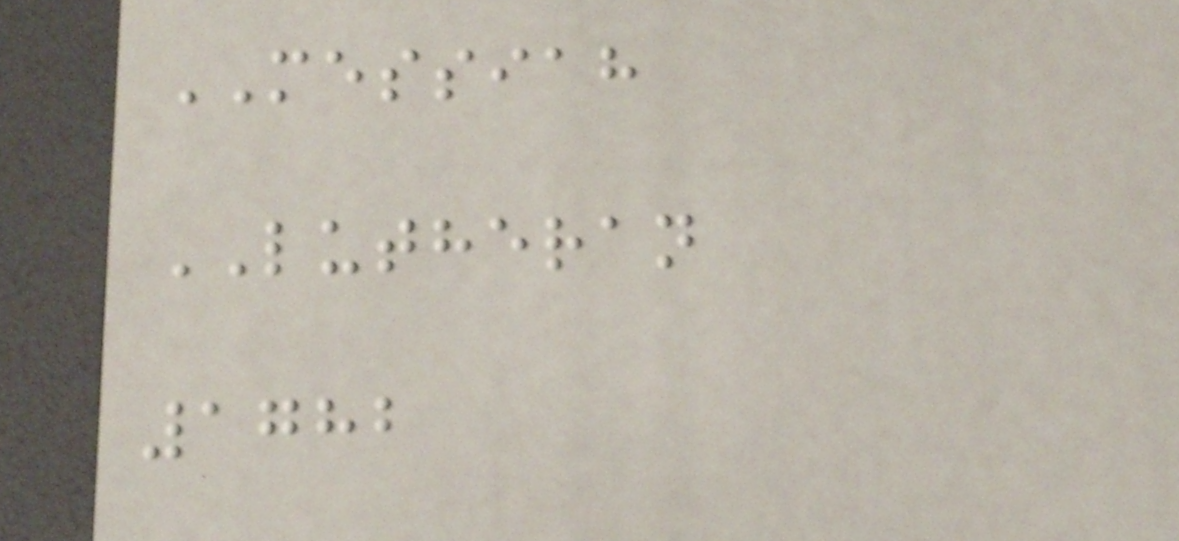MESSIAH
LUTHERAN
1782
